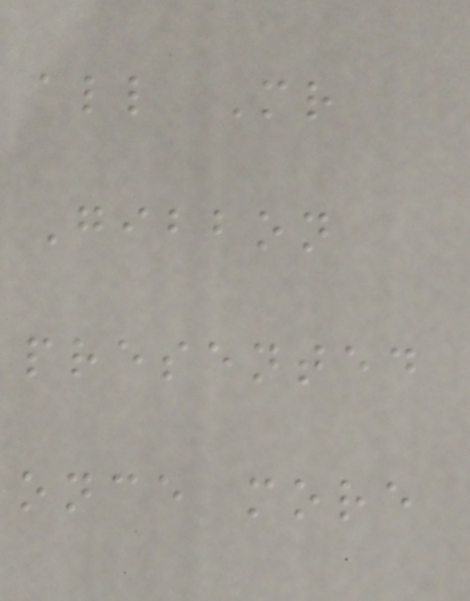all Mr
Gibbon
presented
once more
